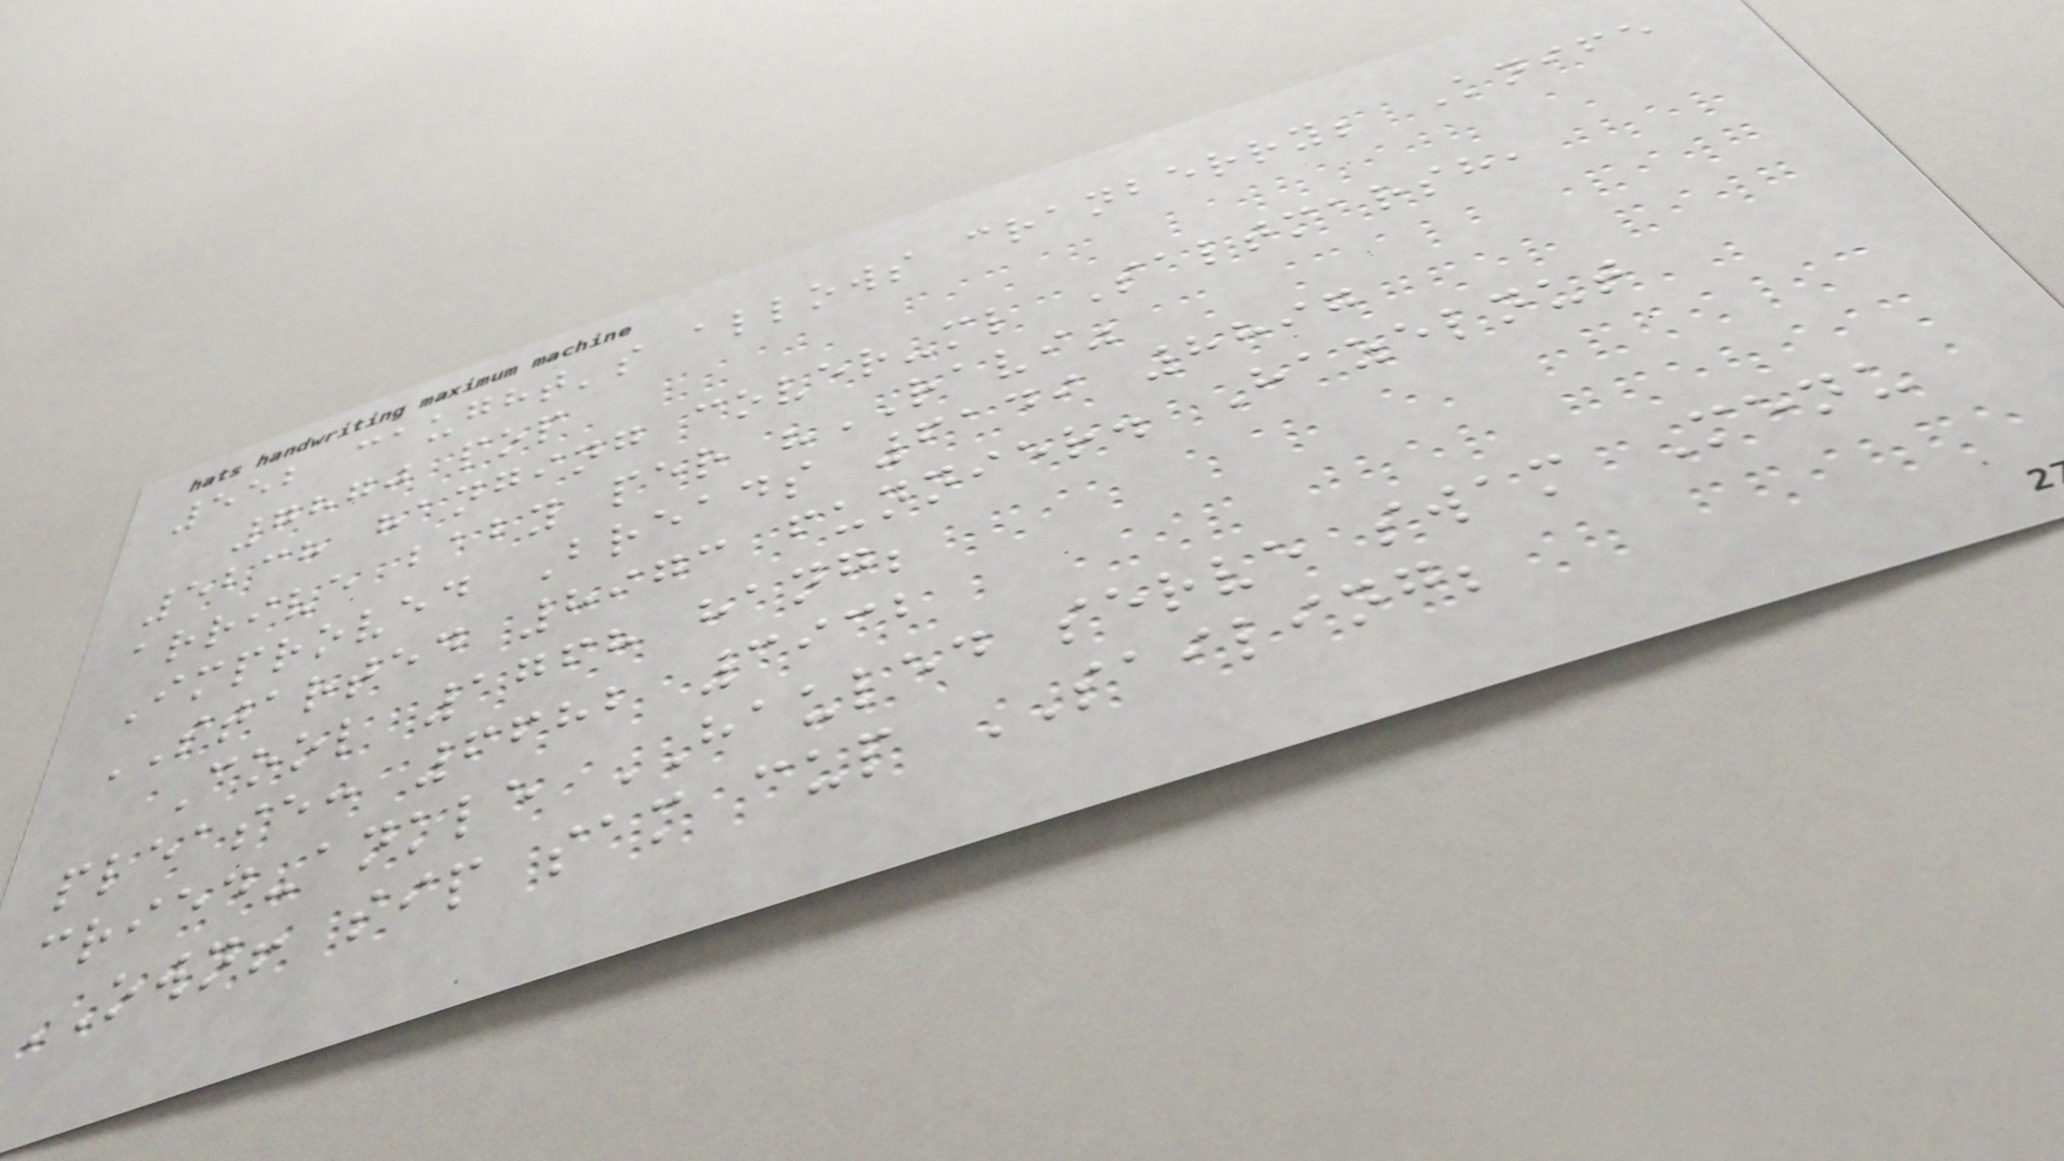552 caught's allows cranberry; Knife
7870 pop
5238 hanging cover-ml Saltmarsh,
arrive baby per "RAVI"
Improved Breads 6149 8897
STARTED 8973 funnier. Hazelnut
Cool 1768 hang;
please: 6682 3932
cried-ankle HAULED serve swam Menu
OWN! sip sam cup SAILING;
